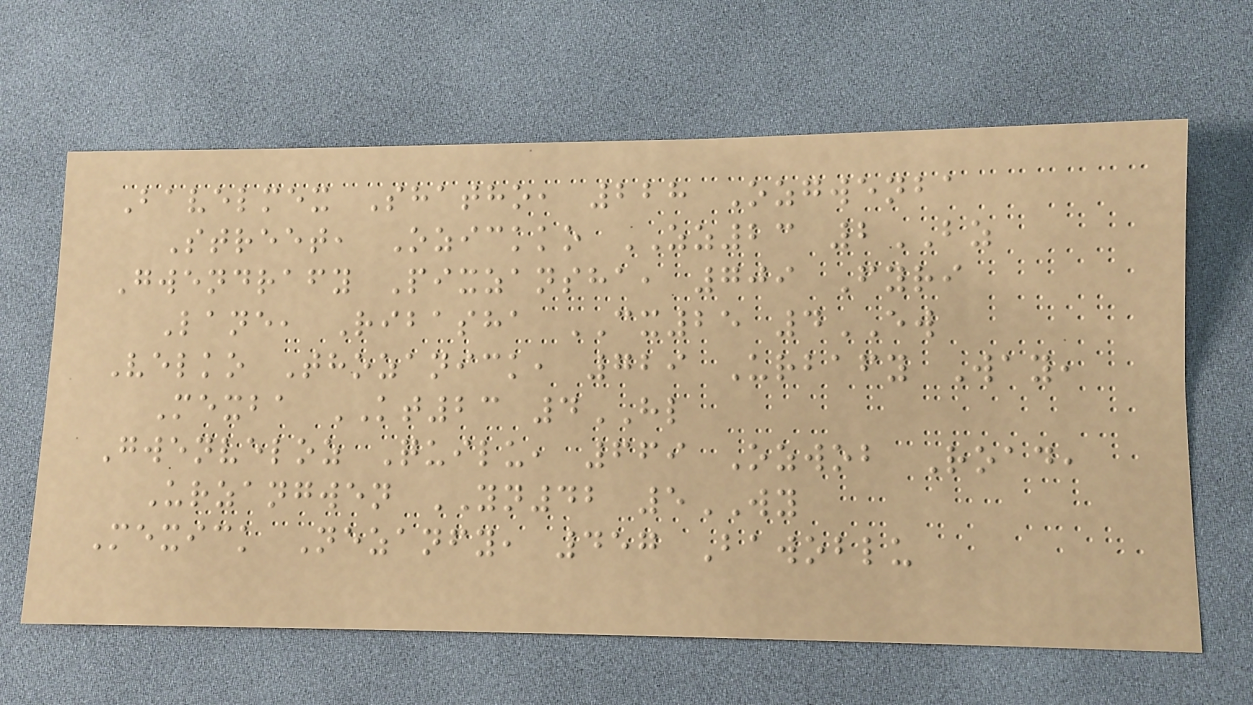Bavelmex Shatho, 228 Ozgwenba
Street, Ozickko ZZ23 2BZ
Gwendrafy Pixzansha, 709 Fyri
Lane, Ribasha CX25 4EW
Velko Thozanick, 729 Urbafy Way,
Mexba KT23 4HL
Gwenveloz Quilu, 669 Ozwob Road,
Urzangwen YN42 5WY
Mexick Nezanfy, 457 Bawoblu
